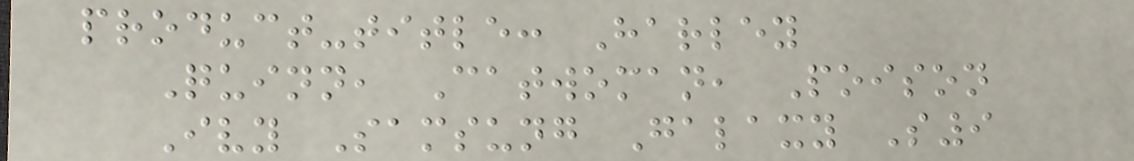product-title: Harley
Quinn, Catwoman, Poison
Ivy Samsung Galaxy S9
